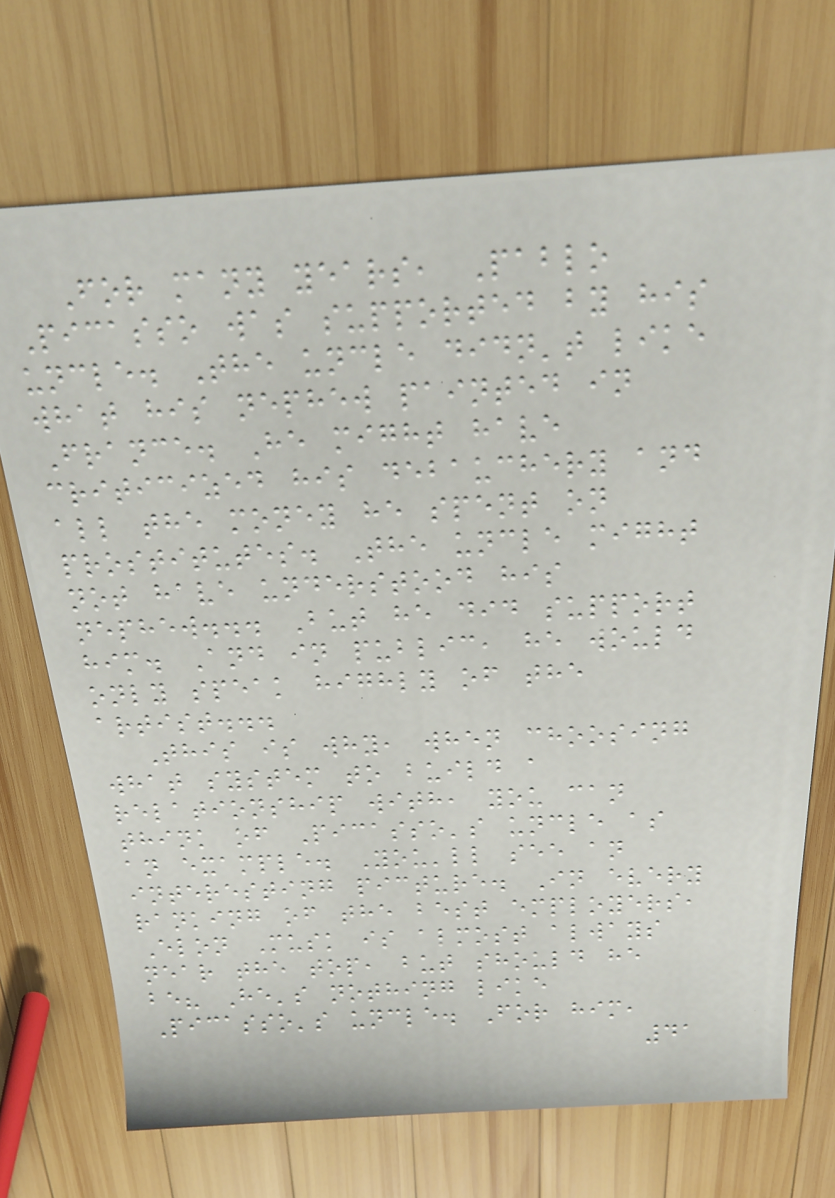For many years, Pablo
Picasso was supported by his
uncle. The uncle didn't like
what his nephew painted in
France. He might have
criticized his debauchery and
all the money he spent on
prostitutes. The uncle might
not have understood his
nephew... But he did support
him. And in public, he would
only speak highly of the
artist...
This is why, when choosing
what system to build a
relationship with, you can
think of Picasso's uncle as
an example. You'll see an
interesting picture. In every
ranking of the best employers,
Elon Musk is almost always
near the top, but should he
be? He's nothing like
Picasso's uncle. For him,
41
